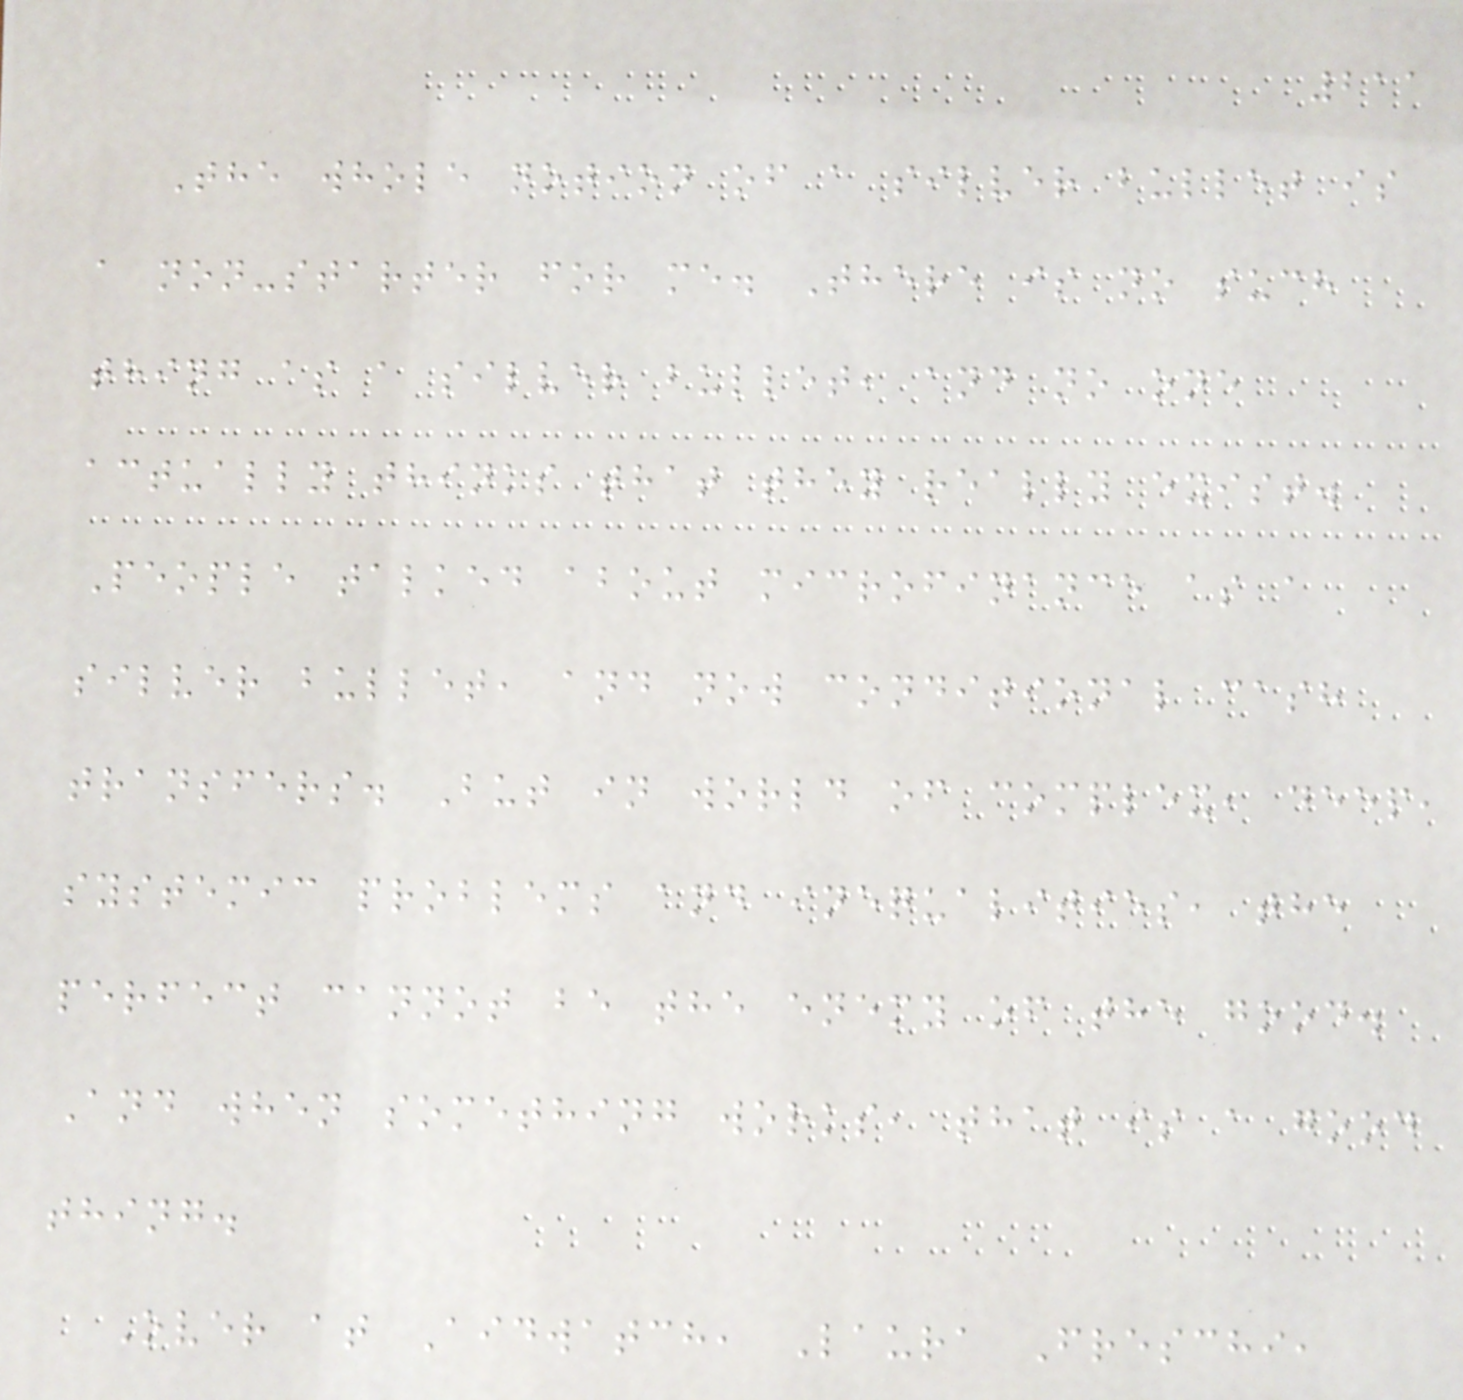211
The whole notion of a silver bullet is
a non-starter for me. There is no such
thing as a silver bullet, and no one
actually thinks that they really exist.
People talked about microfinance as a
silver bullet, and now conditional cash
transfers. But in world of complex, deep,
systemic problems and inequalities, the
perfect cannot be the enemy of the good.
And when something works, that is a good
thing.
Over at Aidwatch, Laura Freschi,
